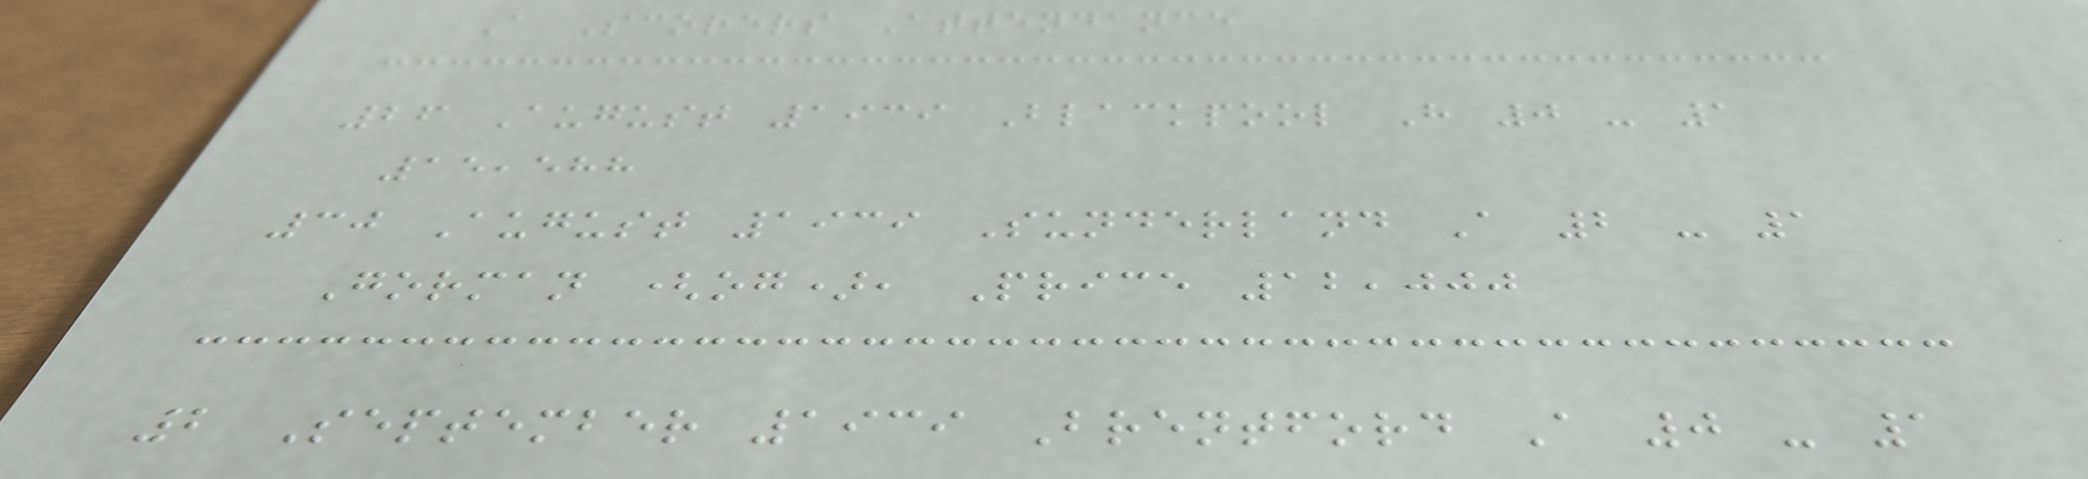A Scorers Attendance
26 August 1939 Blackpool H 0 - 1
15,588
30 August 1939 Sunderland A 2 - 1
Gorman (og), Price 12,000
2 September 1939 Brentford A 0 - 1
